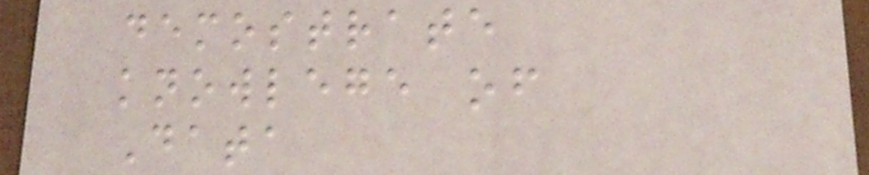demostrate
knowlege of
Data
